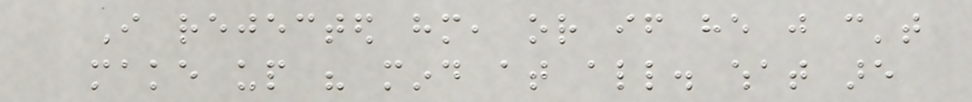I rejected him, or if he just can't
make up his mind at all. what are
